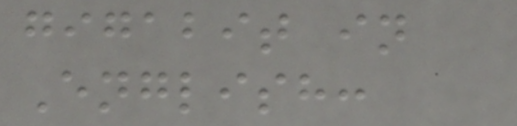gigabit in
English:
